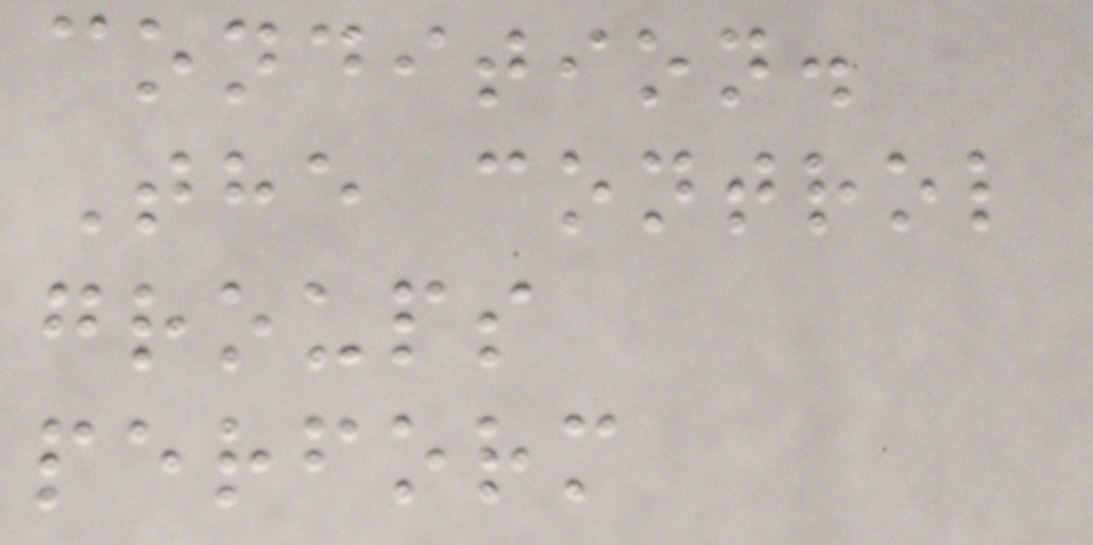condition.
The control
groups
perform
